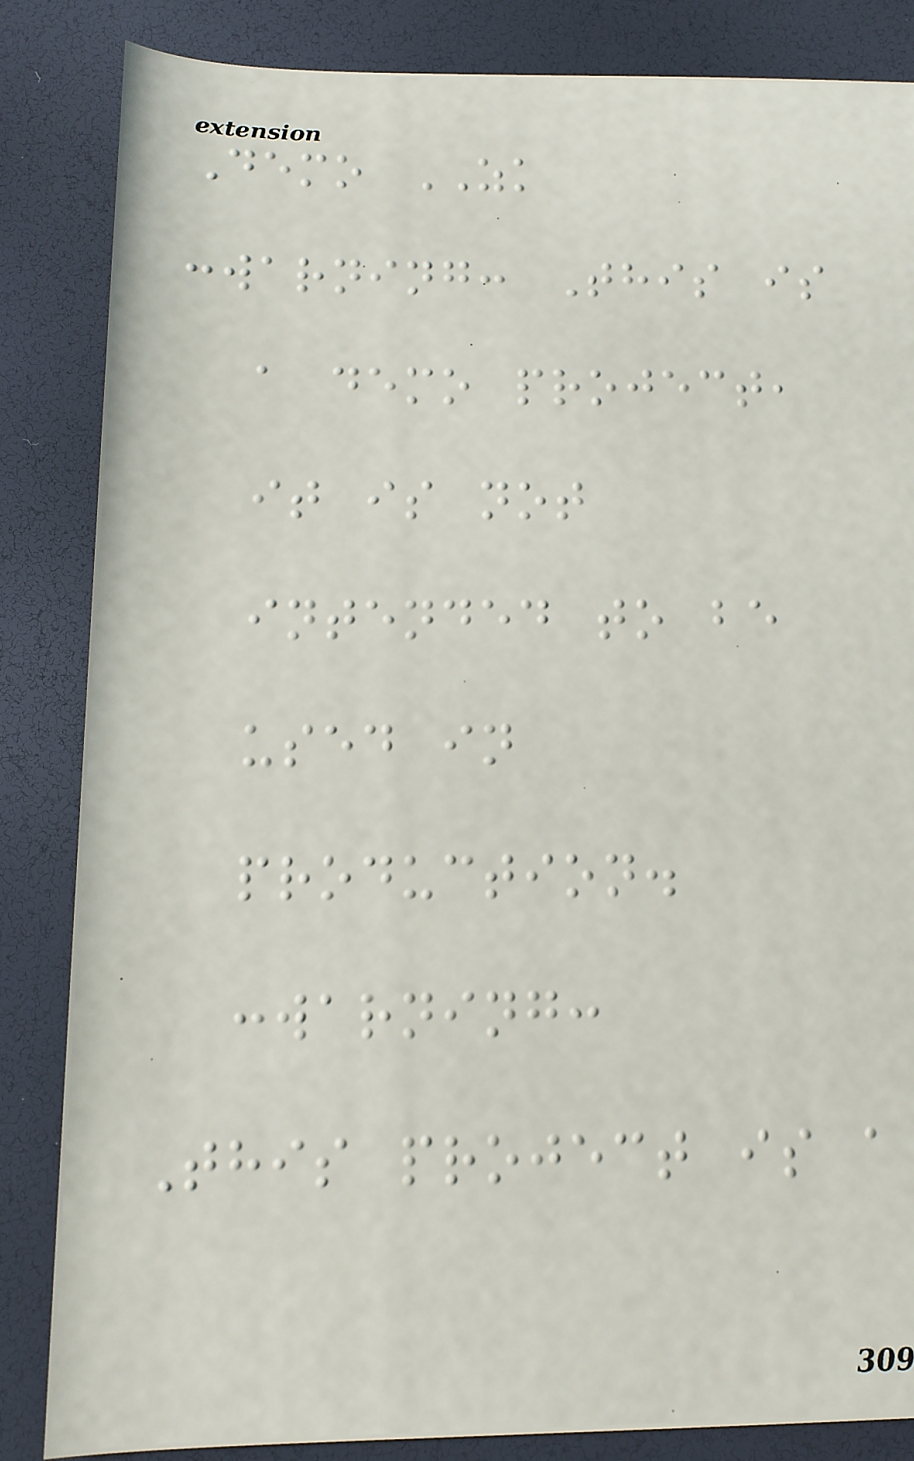Demo ZK
:warning: This is
a demo project,
it is not
intended to be
used in
production.
:warning:
This project is a
